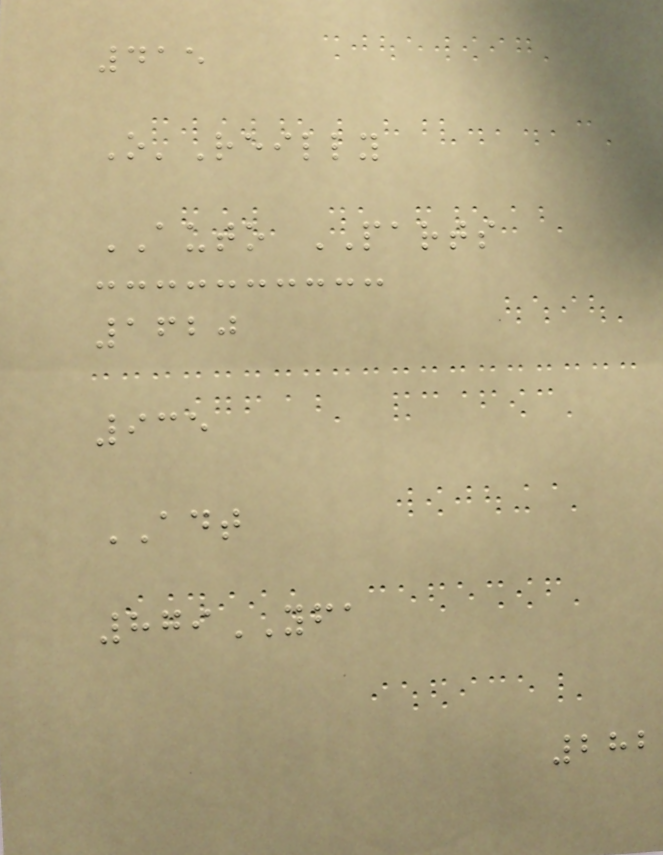415
O'Reilly
AUTO PARTS
1620
935
ADT
879YFA
282
